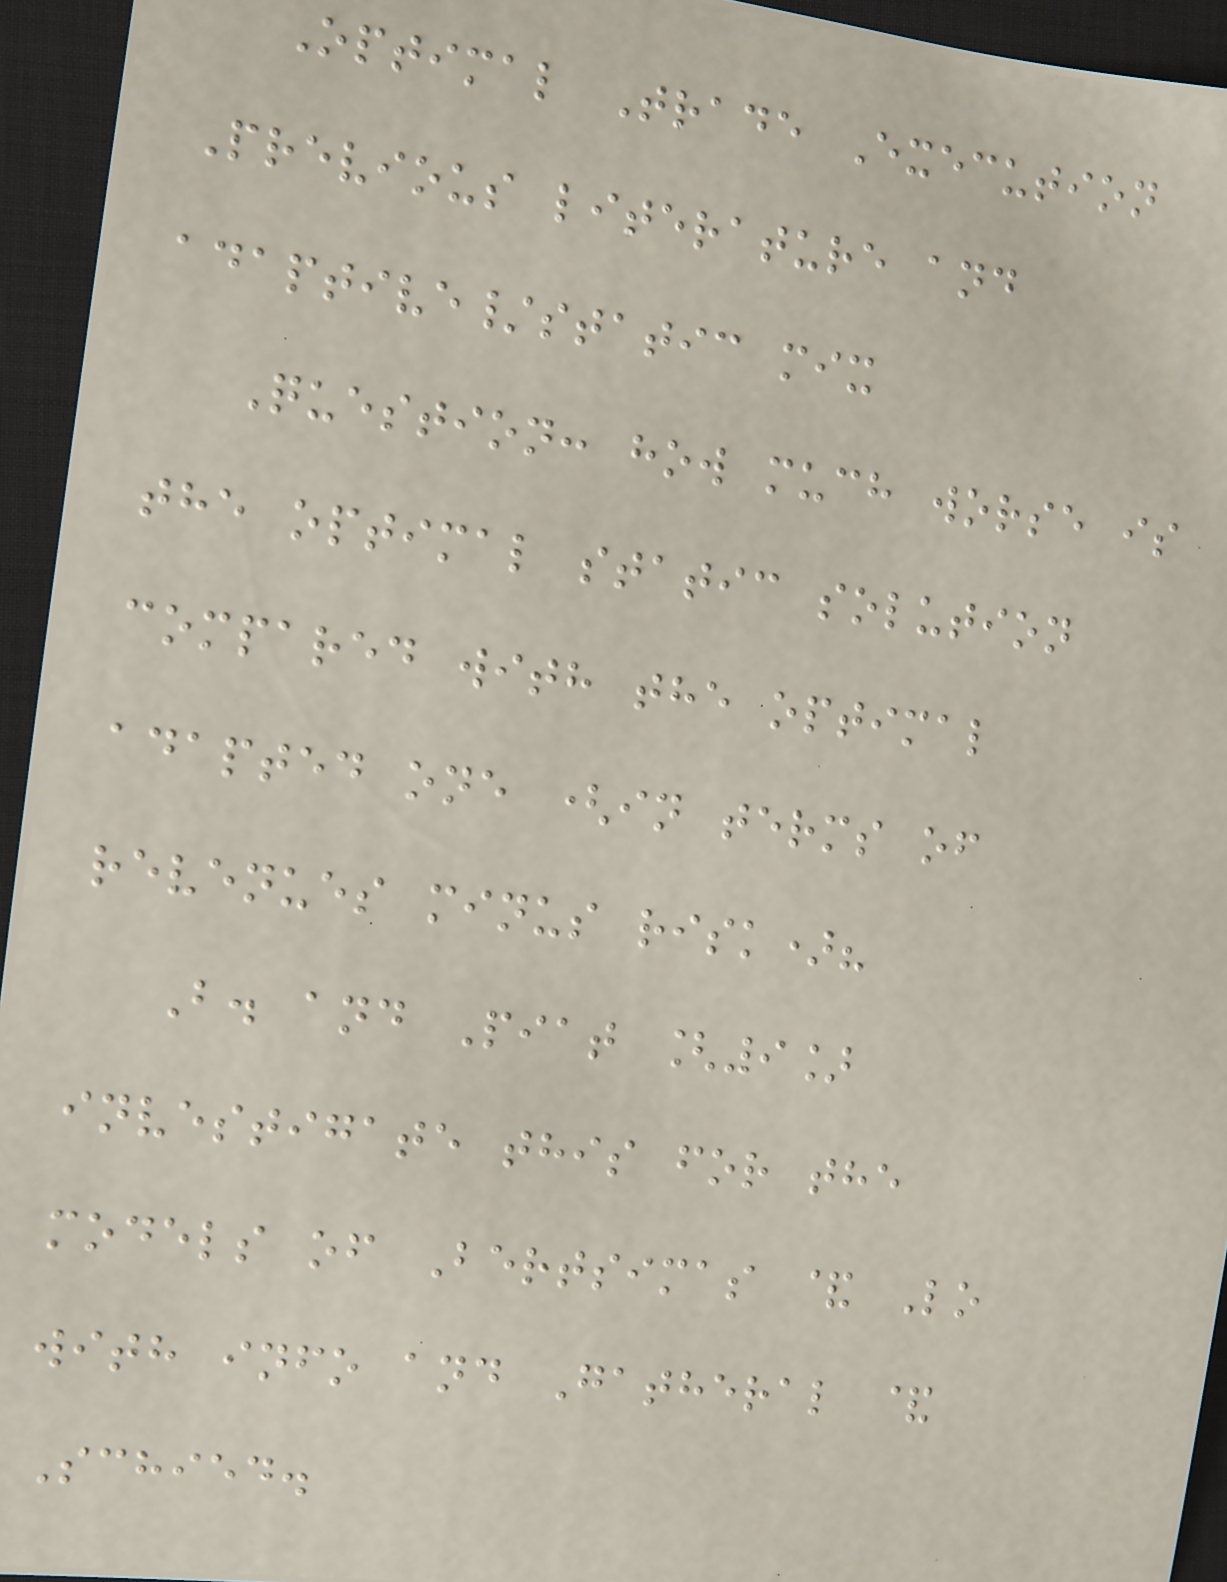Optimal Trade Execution
Previous literature and
adaptive/static mix
Question: how much worse is
the optimal static solution
compared with the optimal
adapted one (in terms of
revenues minus risk)?
B. and Piat [9]
investigate this for the
models of Bertsimas & Lo
with info and Gatheral &
Schied.
